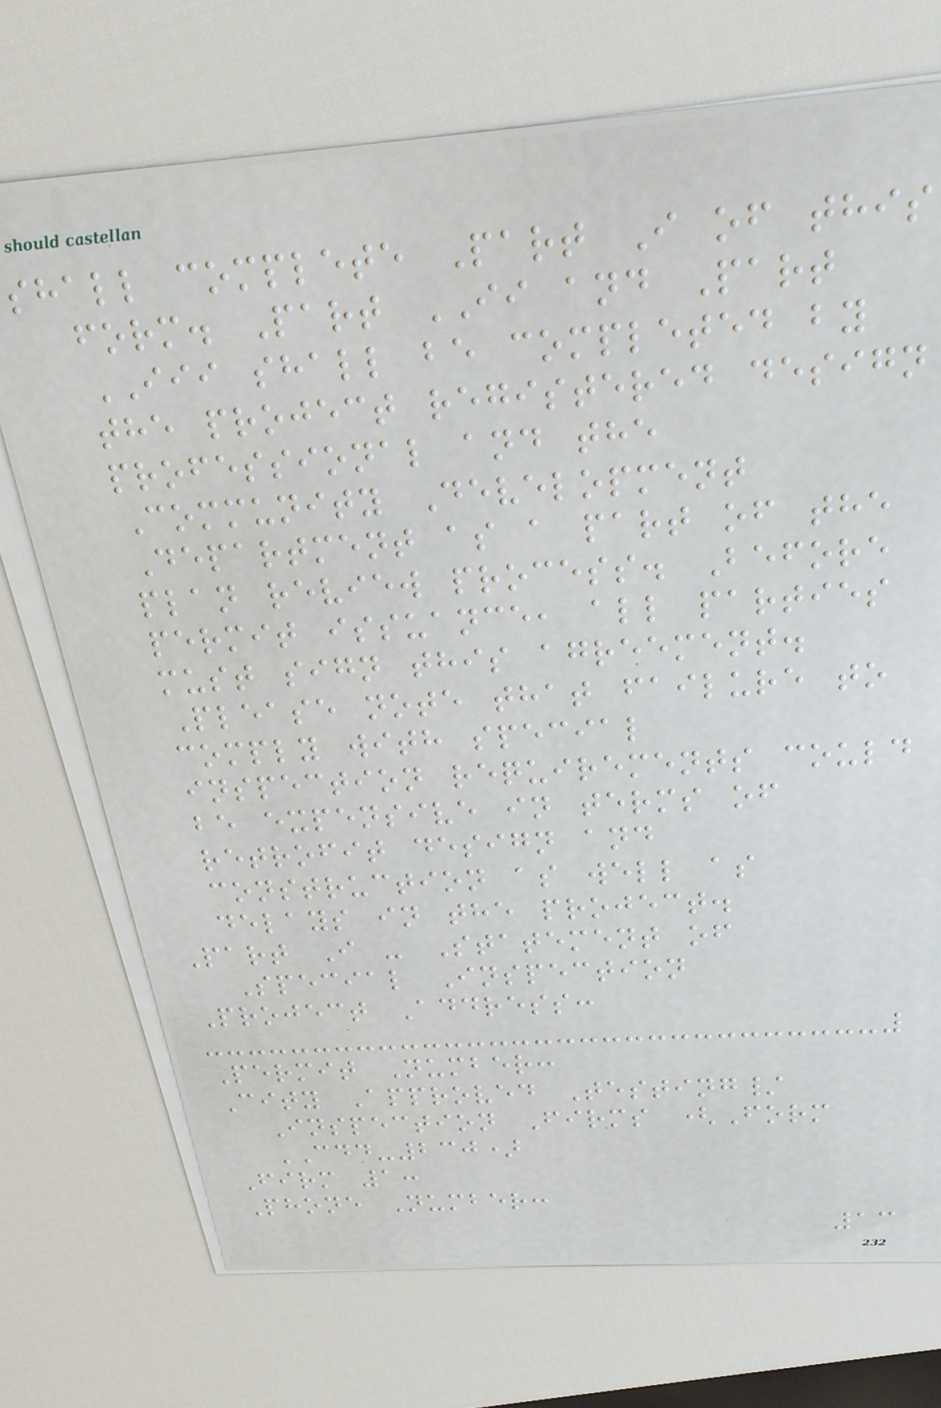shall complete Part I of this
form. Part II and Part
III shall be completed by
the project registered design
professional and the
Community Development
Department as a part of the
plan review process. Before
permit issuance, all parties
must sign this agreement.
Please note that failure to
comply with special
inspection requirements could
be expensive in terms of
retrofit design and
construction as well as
delays in the project.
Part I - Statement of
Special Inspection
Project Address:
Permit Number:
City Approved Testing/
Inspection Firms (Form
CDD-230)
Firm 1:
Phone Number:
13
